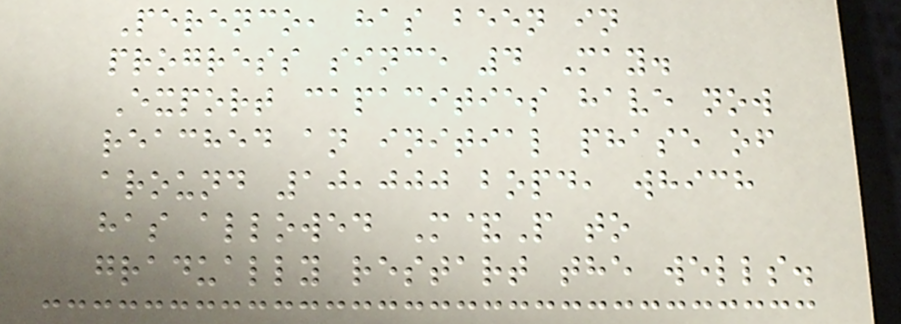Perenco, has been in
progress since 4 May.
Export capacities have now
reached an initial phase of
around 10,000 bopd, which
has allowed M&P to
gradually restart the wells.
